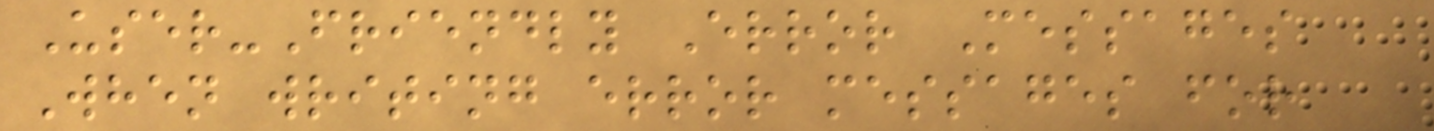User-Friendly Error Messages
When writing error messages for
